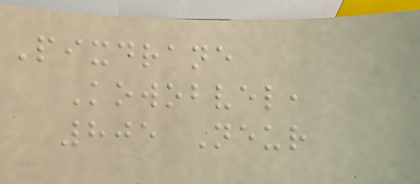Pixdrane
Kowobvel,
805 Neur
